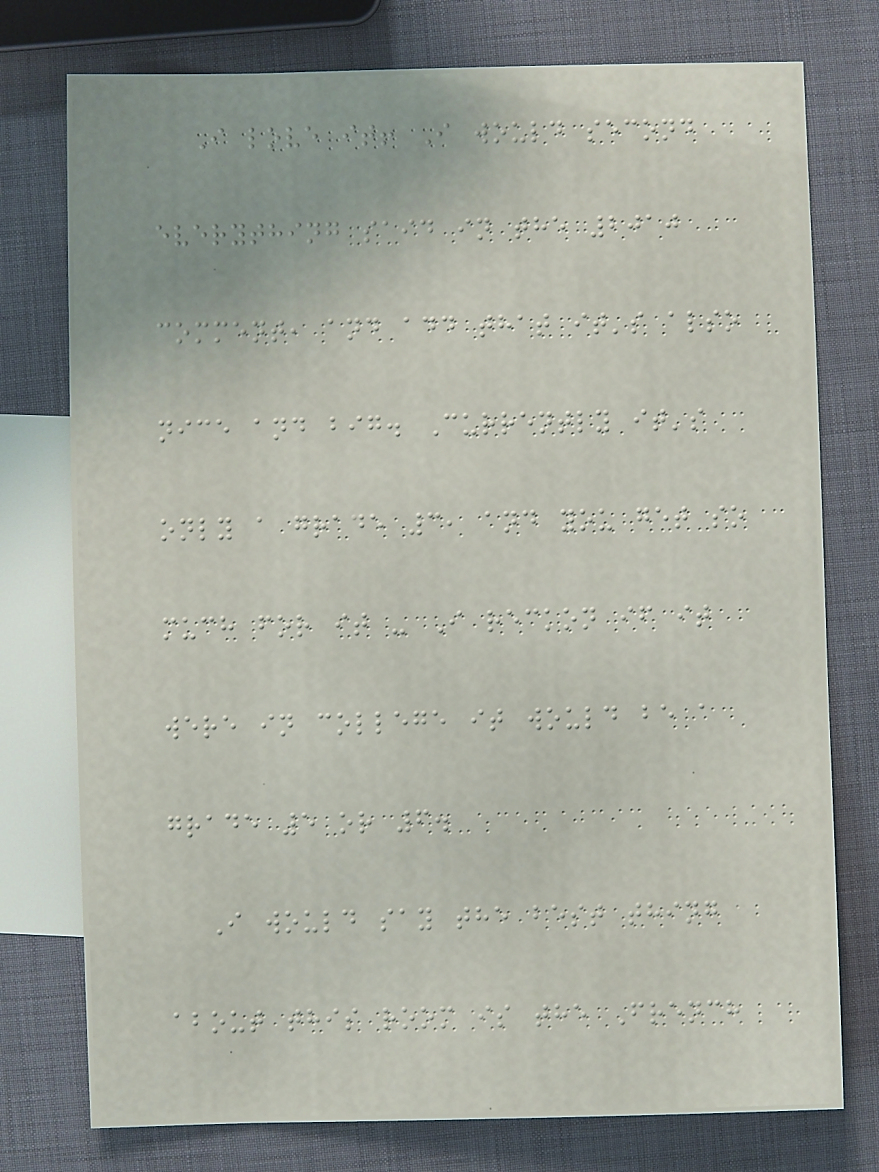I love it! I would second
everything said in the 2010
comment, and add that it's also
nice and big. Currently it's
only a grade 3, and you get so
much for it - I reckon if it
were in college it would be a
grade 5 or 6.
I would say the best thing
about this room is the French
